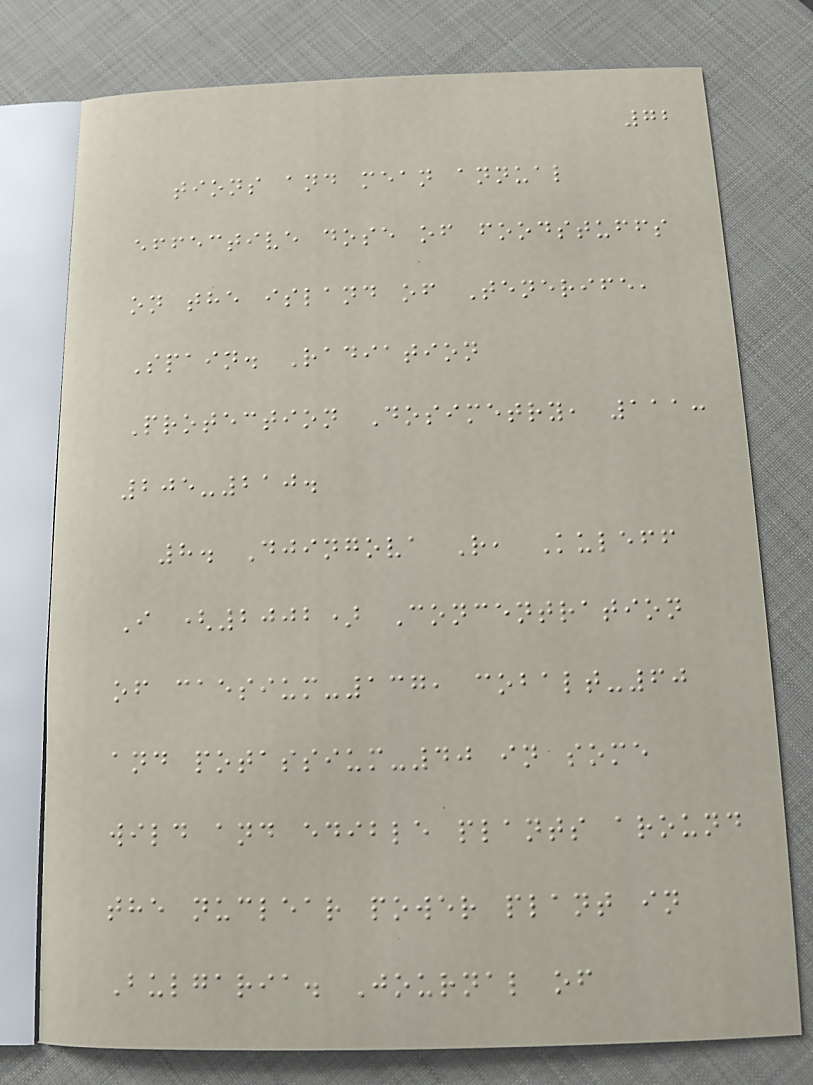72
tions and mean annual
effective dose of foodstuffs
on the island of Tenerife,
Spain. Radiation
Protection Dosimetry, 111:
205-210.
8. Djingova R, Kuleff
I (2002) Concentration
of caesium-137, cobalt-60
and potassium-40 in some
wild and edible plants around
the nuclear power plant in
Bulgaria. Journal of
